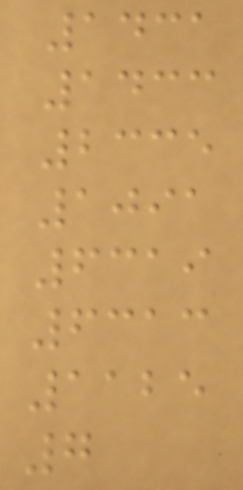1431
1433
2335
1091
6319
6313
1125
7
